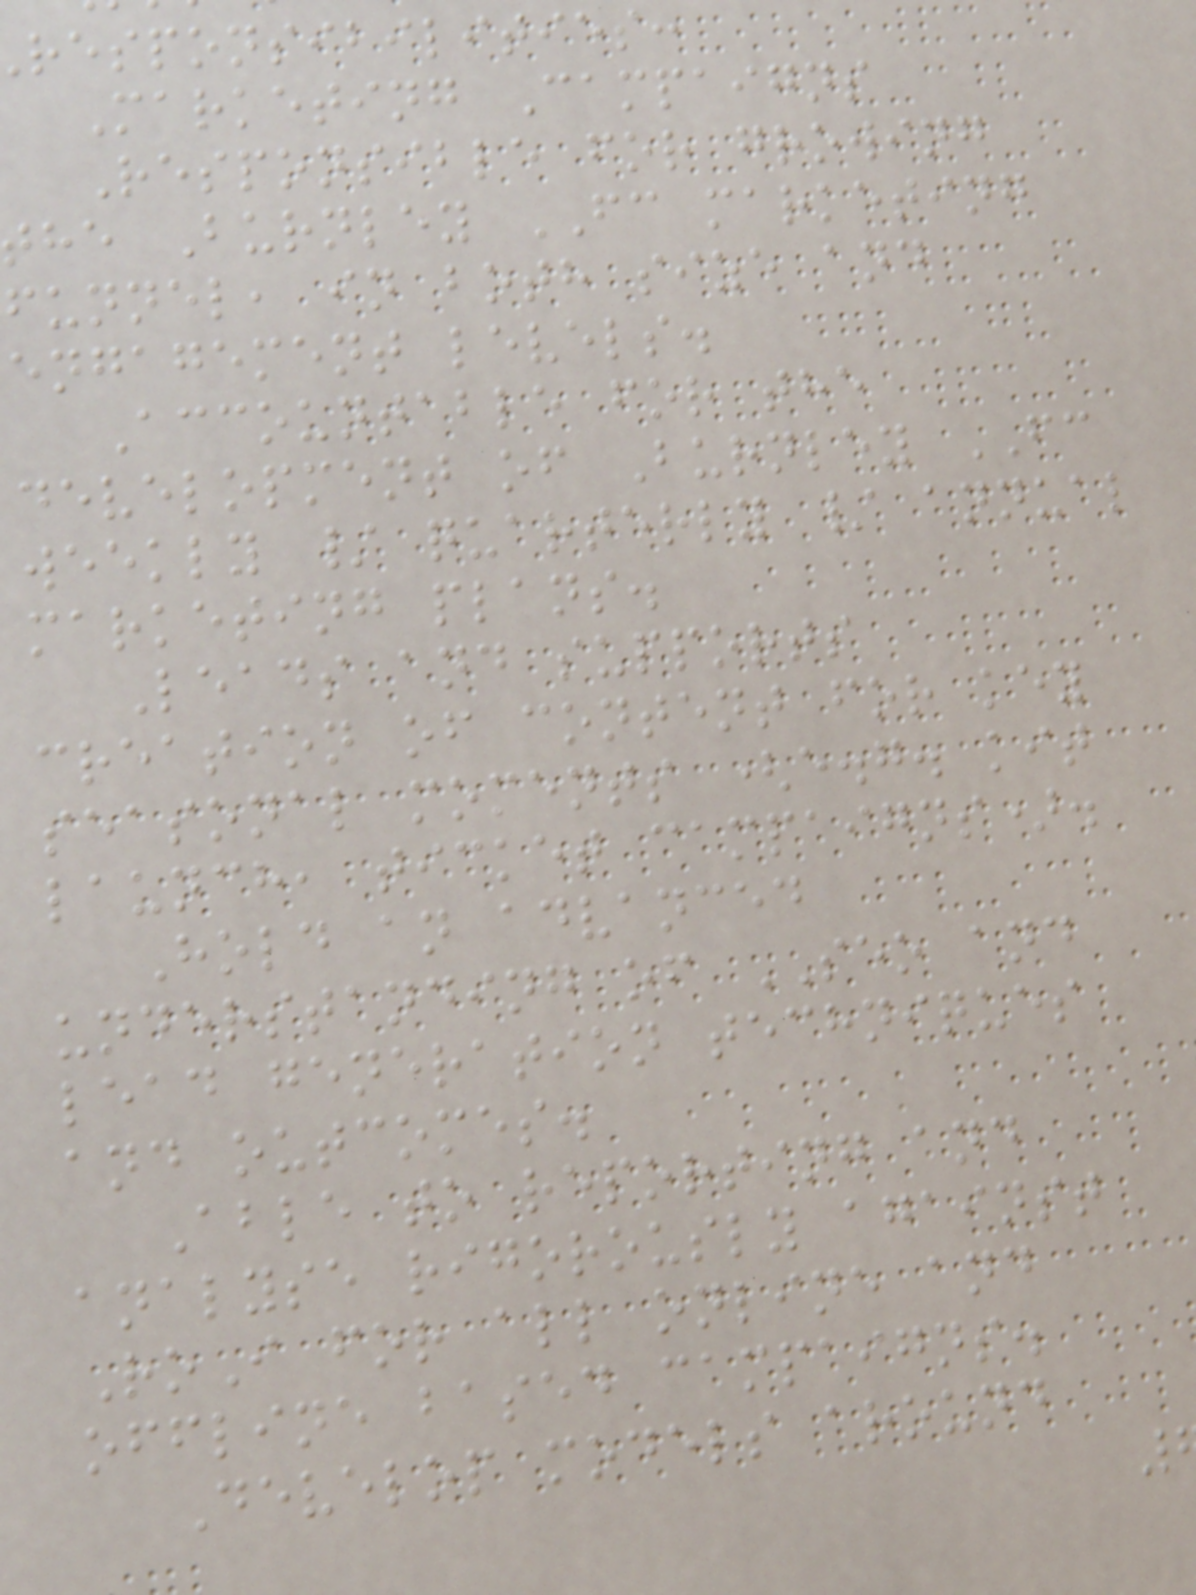responsibilities:
Marketing Campaigns
Responsible for growing
he Burnley FC marketing
funnel, in both size and
engagement levels.
Accountable for the
development of Burnley FC
weekly / quarterly / annual
marketing plans.
Leads and supports
creation of content for key
seasonal moments (e.g. kit
launch, ticket campaigns).
Hold an advanced
understanding of SEO and
lead generation techniques
and outcomes.
Able to reporting and
analyse rigorously against
RoI for all online and
offline based campaigns.
Develop models around
